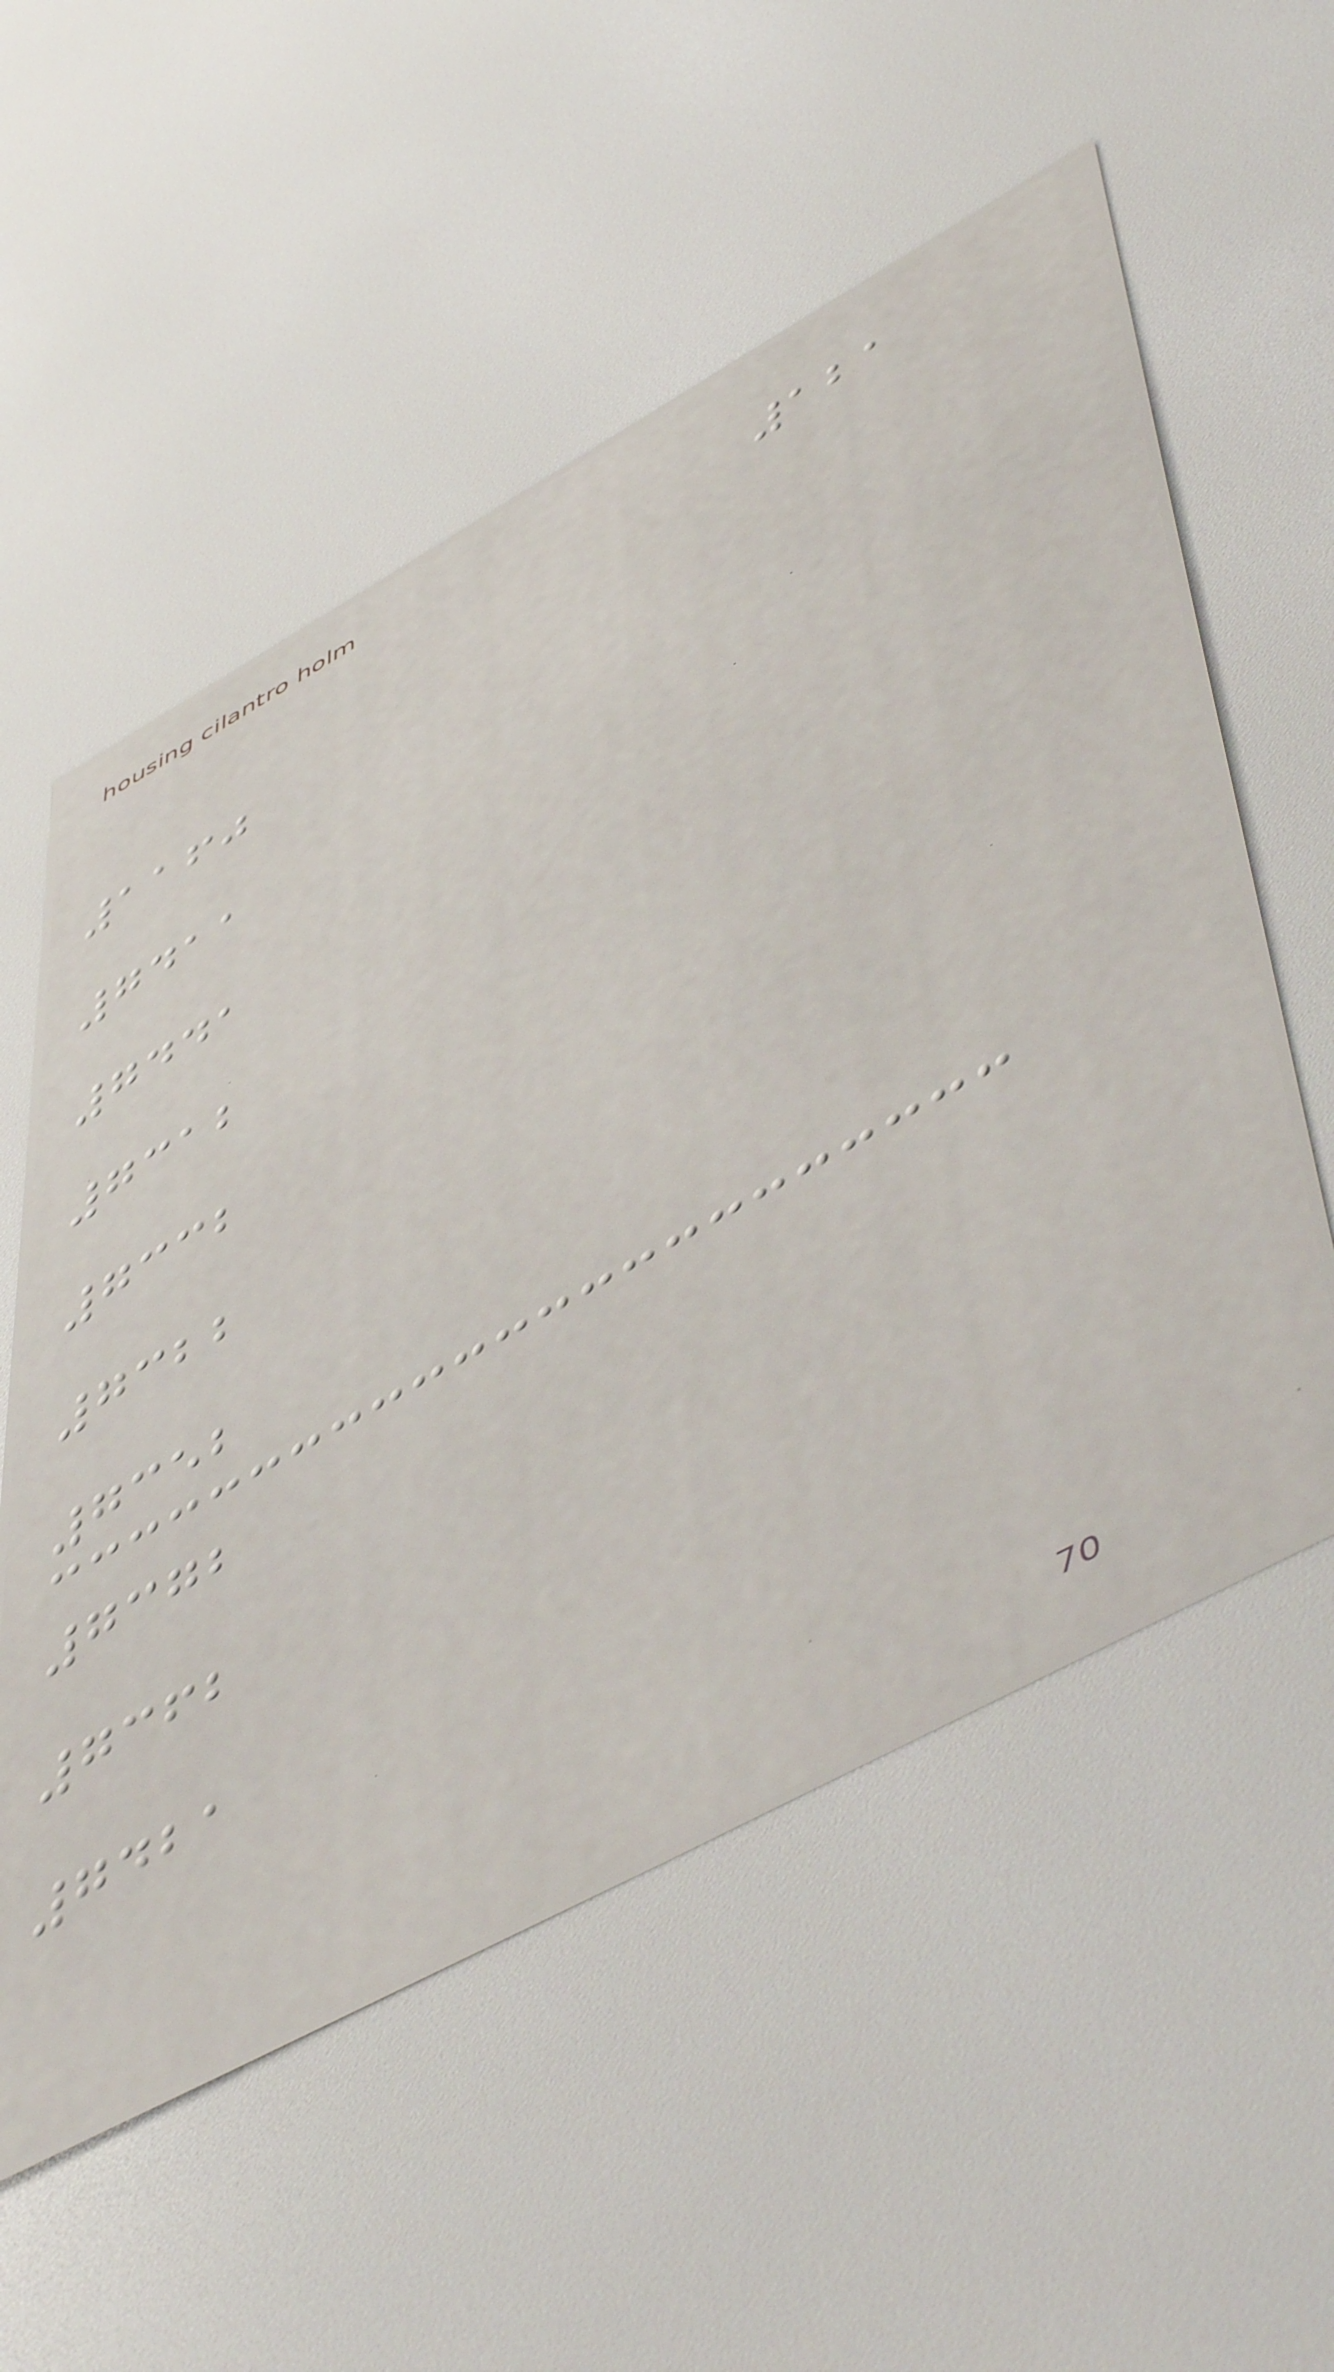121
1160
7411
7441
7312
7332
7322
7352
7372
7362
7421
